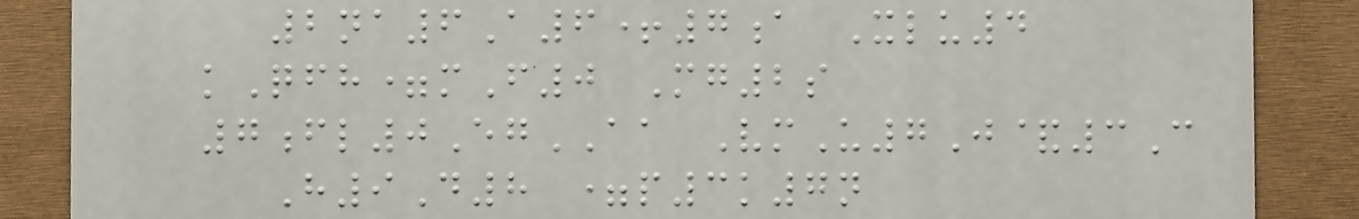2na6A6+7a Xlu4
kQfh=mF0 Mg2s
7fl0EgAA VmU7J&3C
H9D8 =p3k7n
